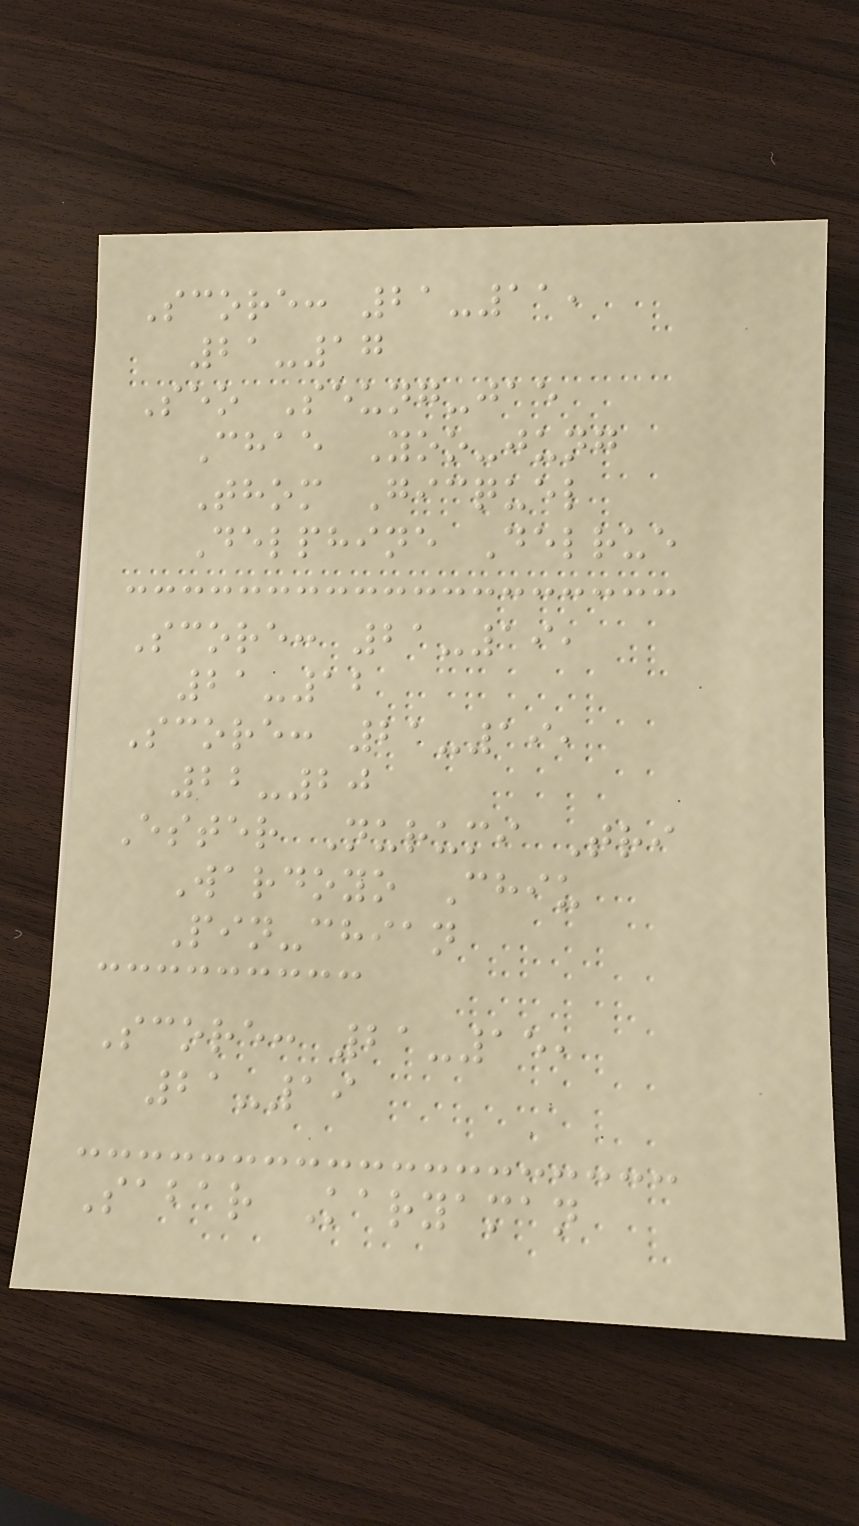Score: 21-11,
21-17
Seo Seung-jae
Chae Yoo-jung
Thom Gicquel
Delphine Delrue
Score: 21-19,
21-12
Score: 21-19,
22-20
Ester Nurumi Tri
Wardoyo Chiu
Pin-chian
Score: 21-15,
21-19
Sabar Karyaman
